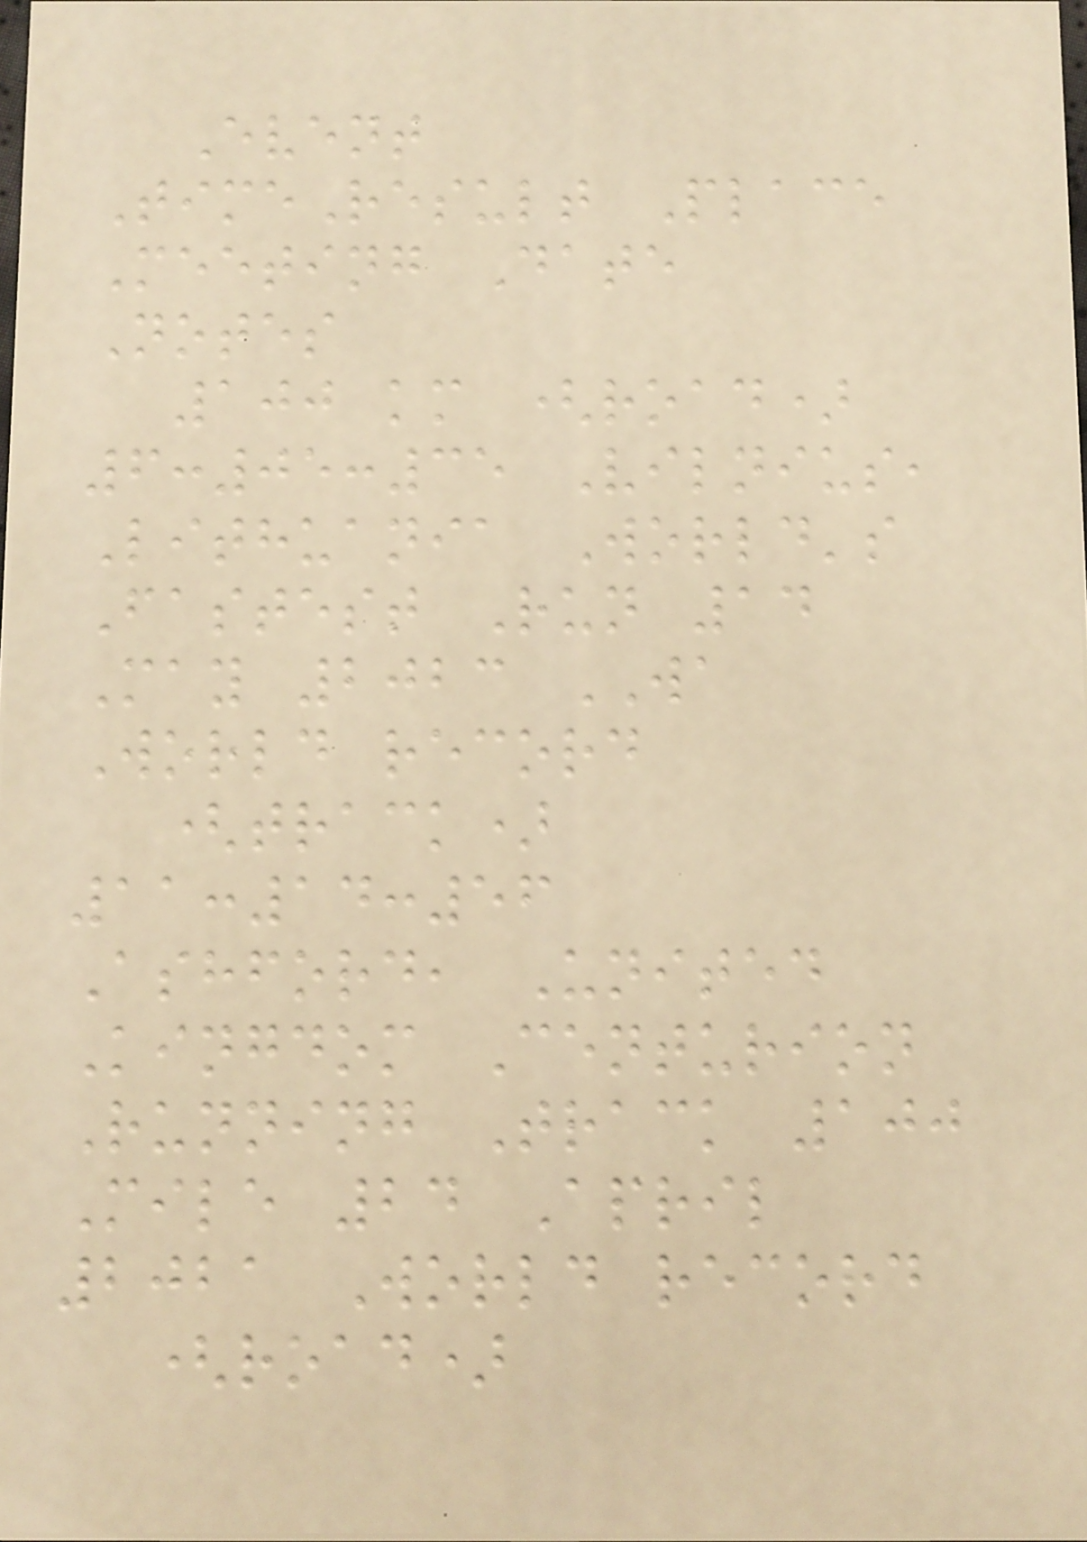Event
TimeResult Place
Meeting Date
Notes
100 km (road)
6:05:35 Vilnius,
Lithuania World's
Fastest Run 14
May 2023 WA
World record
(track)
11:14:56
Ashford, United
Kingdom Centurion
Running Track 100
Mile 24 April
2021 World record
(road)
